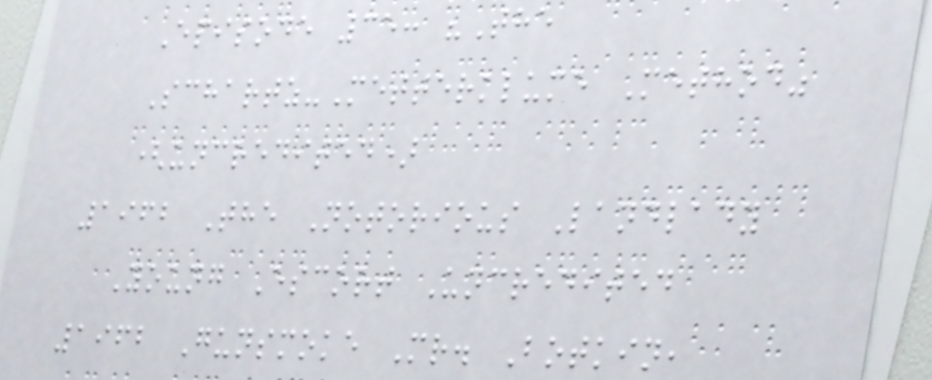Episode 35: "The
Schartz-Metterklume Method"
(uncredited)
1962 The Notorious Landlady
Young Escort Uncredited
1962 Gunsmoke Mr. Botkin,
